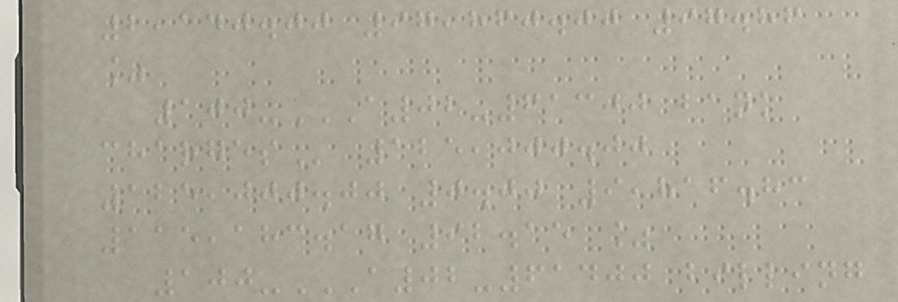2,140.00 97,860.00 97.86
%
100-A02-61300 BANK
CHARGES 125,000.00
125,000.00 0.00 9,816.83
115,183.17 92.15 %
100-A02-61400 BILLING
